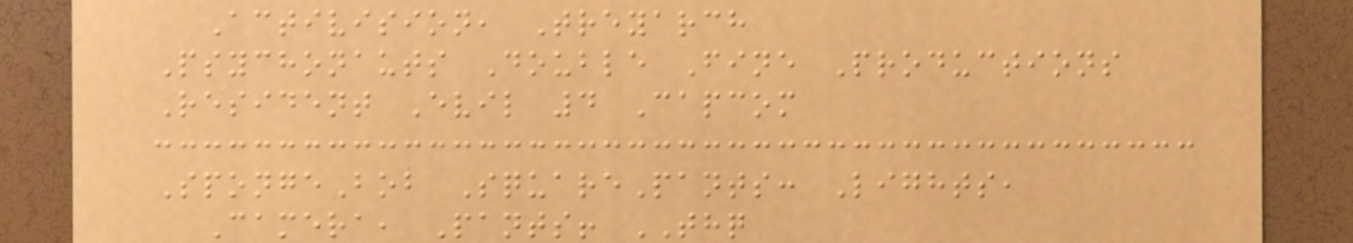Activision, Treyarch
Psychonauts Double Fine Productions
Resident Evil 4 Capcom
SpongeBob SquarePants: Lights,
Camera, Pants! THQ
